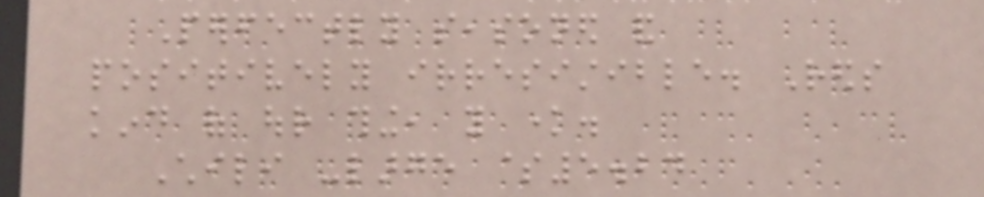Perfectly seasoned and
positively irresistible. Reds
kind of our thing, you know.
Chili -large $5.24
